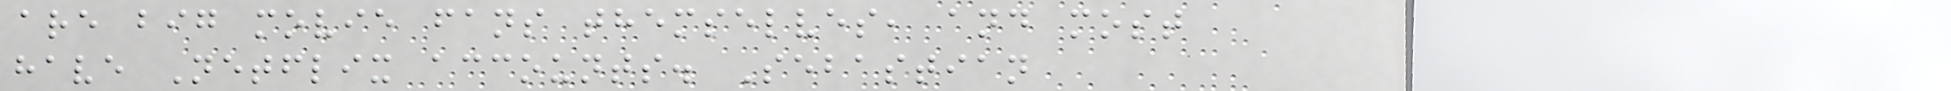are big movie fans themselves, and most
have Netflix accounts. Sebastian
